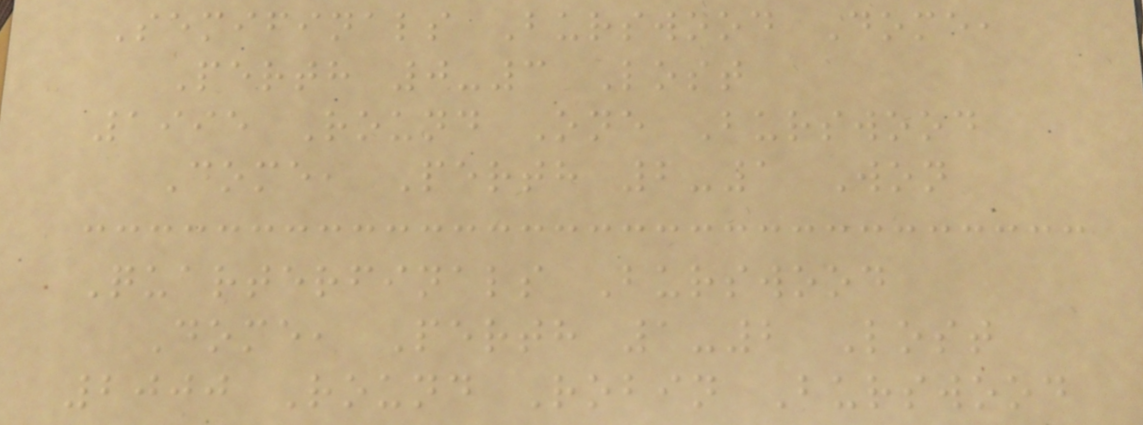Semifinals Burswood Dome,
Perth 0-3 Lost
1995 Round One Burswood
Dome, Perth 2-1 Won
Quarterfinals Burswood
Dome, Perth 1-2 Lost
2000 Round Robin Burswood
